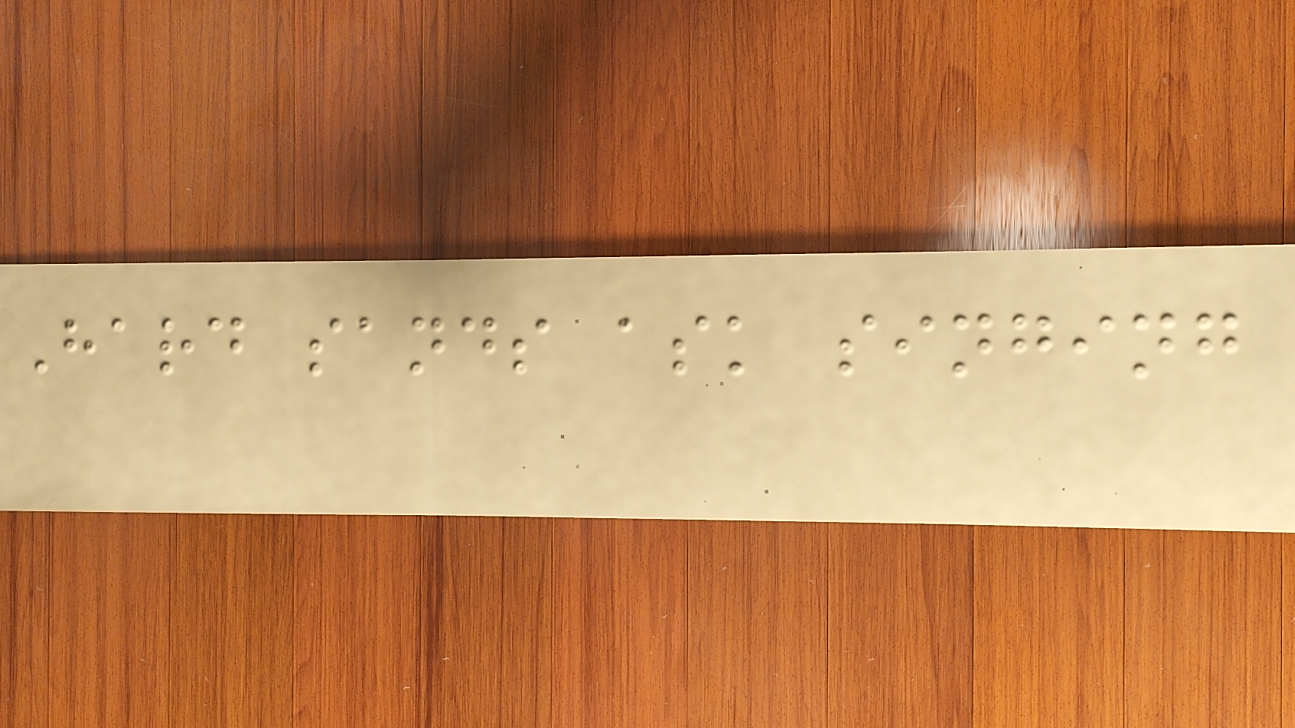Hard sands ask singing
